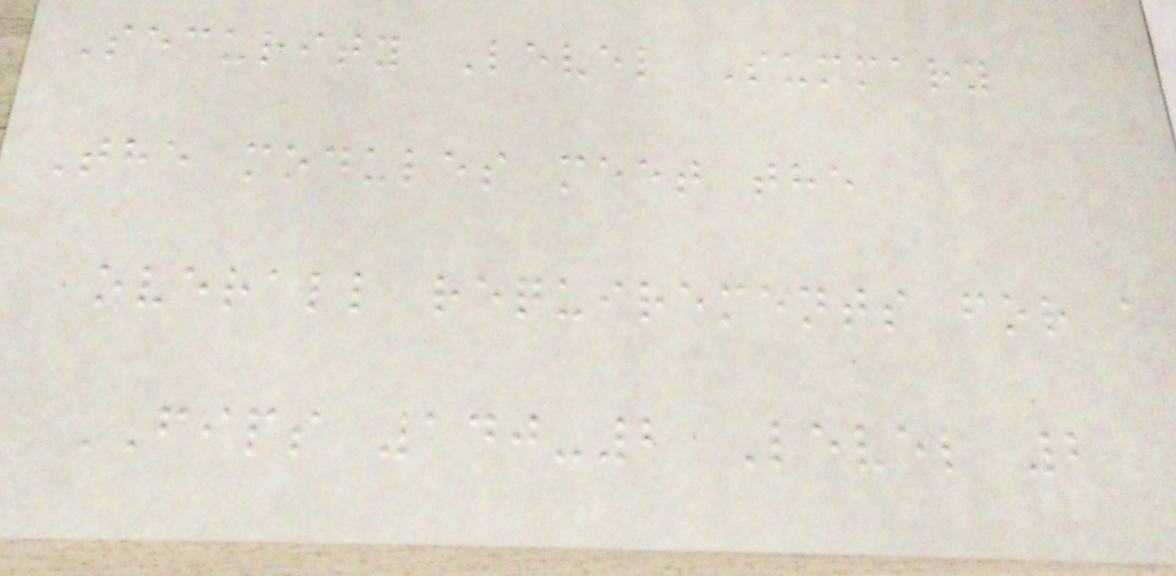Security Level Summary
The modules meet the
overall requirements for a
FIPS 140-2 Level 2
